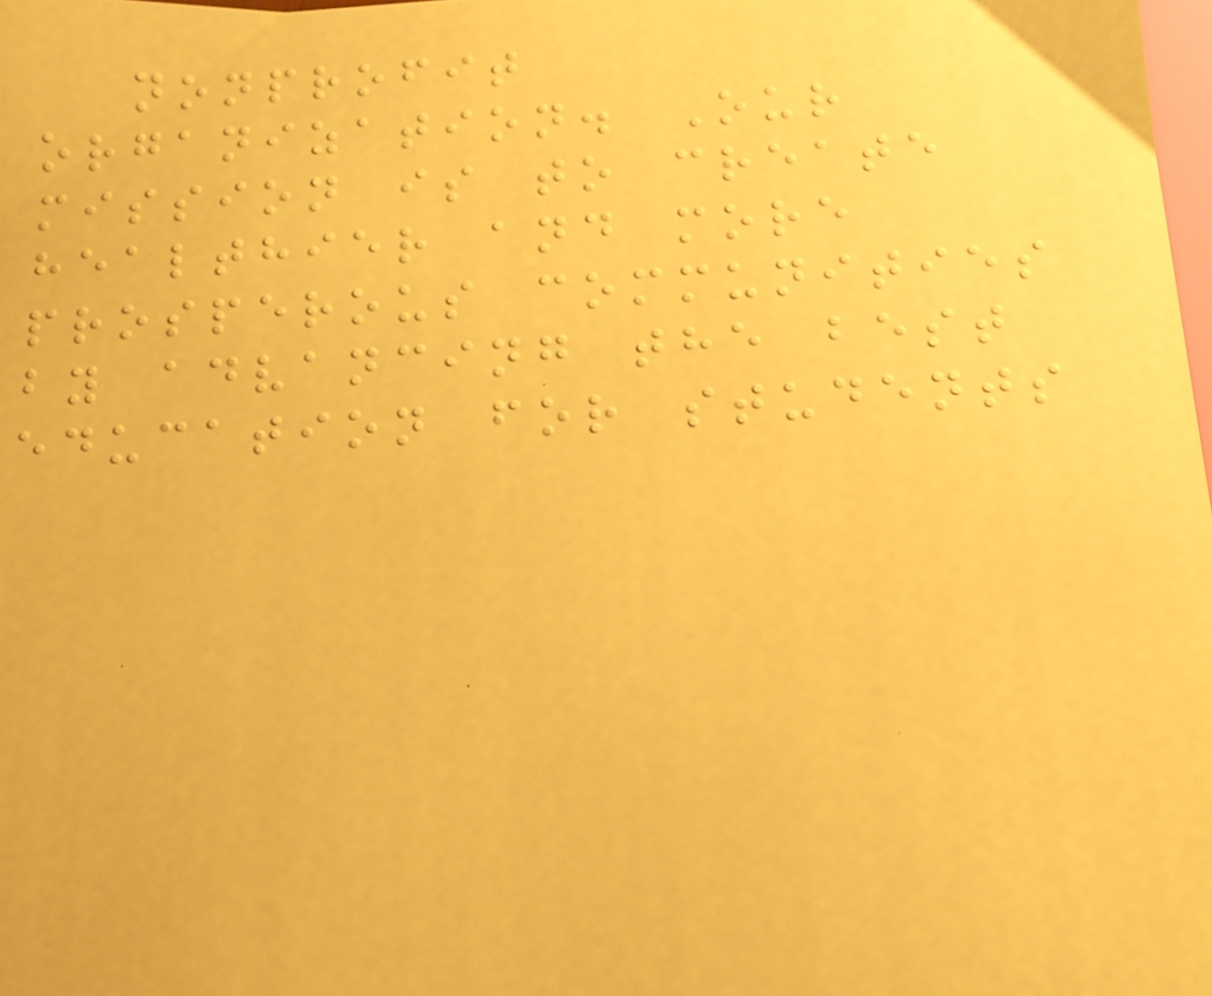nonprofit
organization. Our
mission is to create
healthier and more
prosperous communities
by advancing the best
education for students
